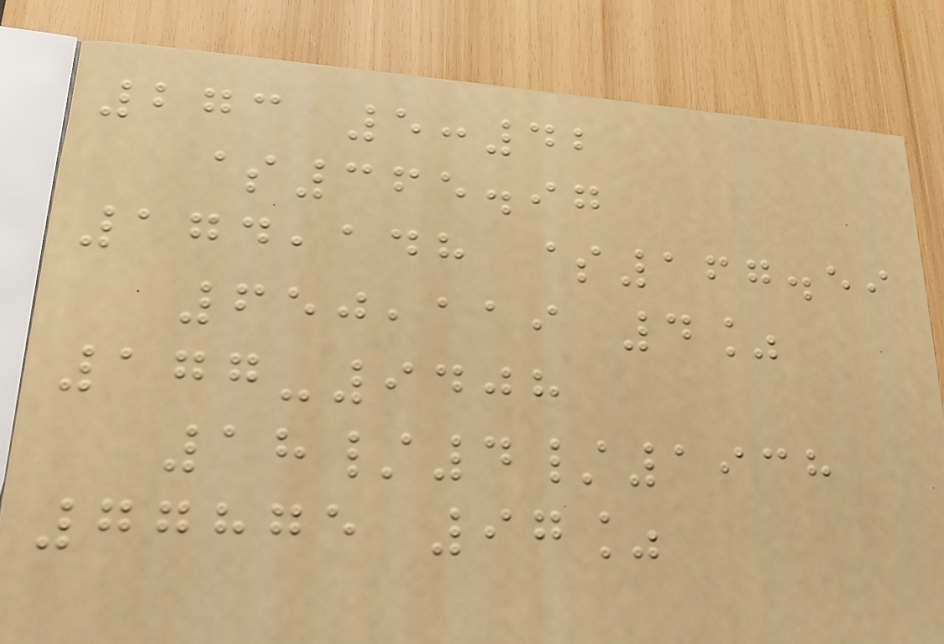273 5:42
$365.97
174,148 $167.59
650,119 4%
177-9408
18/4/1938
77875 97%
